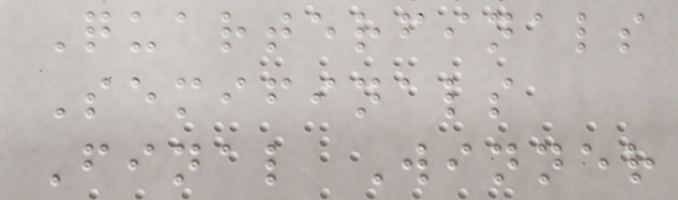Quarterfinals
Semifinals
Final Winner
